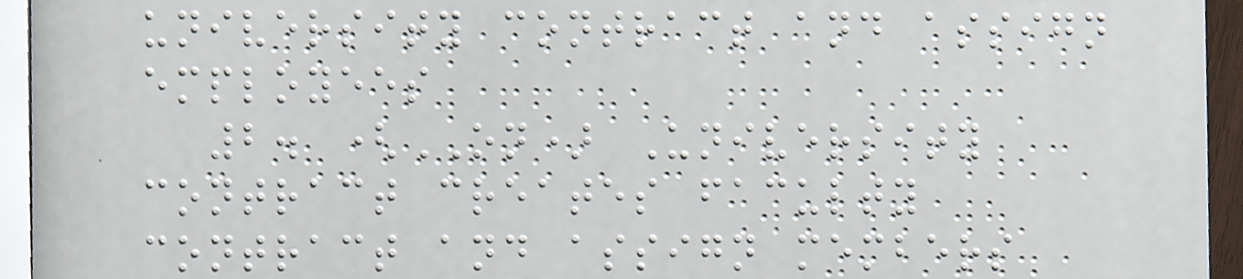university contract and assign
employees
2. (ON) University
contract creates faculty
contract and assign members
